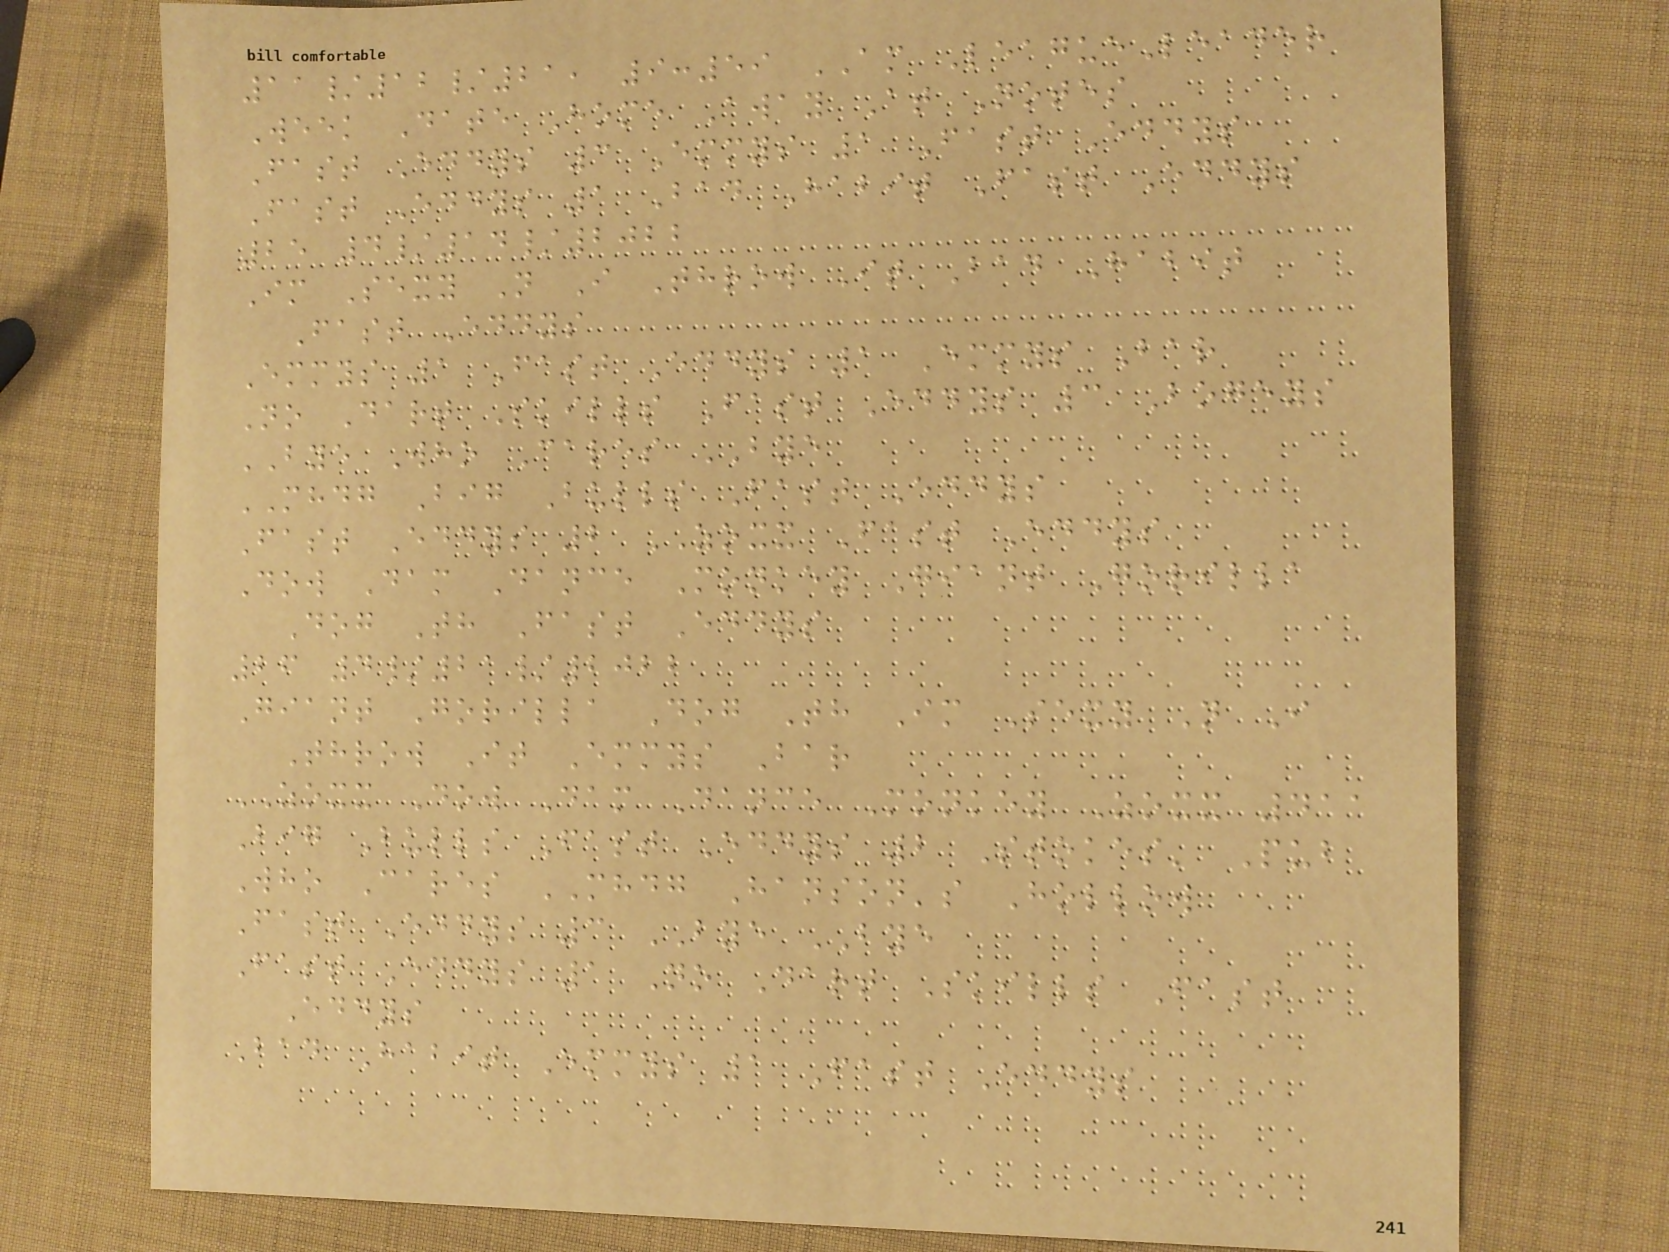11/12/21, 9:59 AM LeagueLeader
Week Date Home Away At Notes
Fast Eddys 3 Emmys 1 Fast Eddys
Fast Eddys 1 Bad Habit Fast Eddys
25 4/14/2022
Im Sexy N I Throw It Bad Habit
Fast Eddys
Emmys 1 Fast Eddys 1 Emmys Bar
No Dart Skills Fast Eddys 3 Bogeys
BYE Who Cares BYE
MHDG Big Bulls Fast Eddys
Fast Eddys 2 ZOXX Fast Eddys
Dow Dam Dance Monkey Giant Gorilla
Dog Th Fast Eddys
26 4/21/2022
Giant Gorilla Dog Th Im Sexy N I
Throw It Emmys Bar
ZOXX Dow Dam Dance Monkey Zoxx 411
Big Bulls Fast Eddys 2 Stokes' Pub
Who Cares MHDG Hanson's Hollow
Fast Eddys 3 BYE BYE
Fast Eddys 1 No Dart Skills Fast
Eddys
Bad Habit Emmys 1 Fast Eddys
